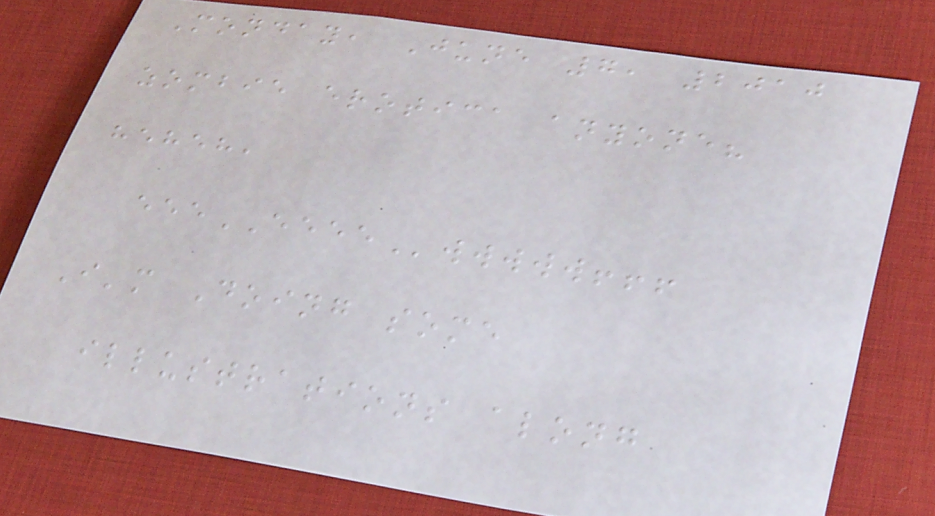Monday, June 7, 2010
zombie erotica anyone?
heheh,
eeeEEEEwwwww!!!
I'm Doing some
illustrations along
